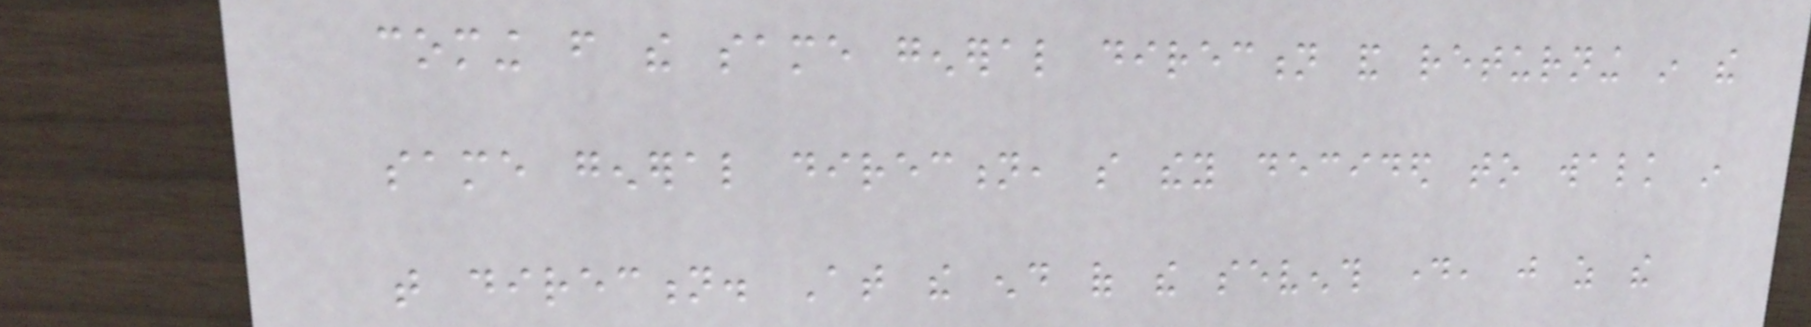coming from the same general direction and returning in the
same general direction, so they decided to walk in
that direction. At the end of the seventh day, just as the
